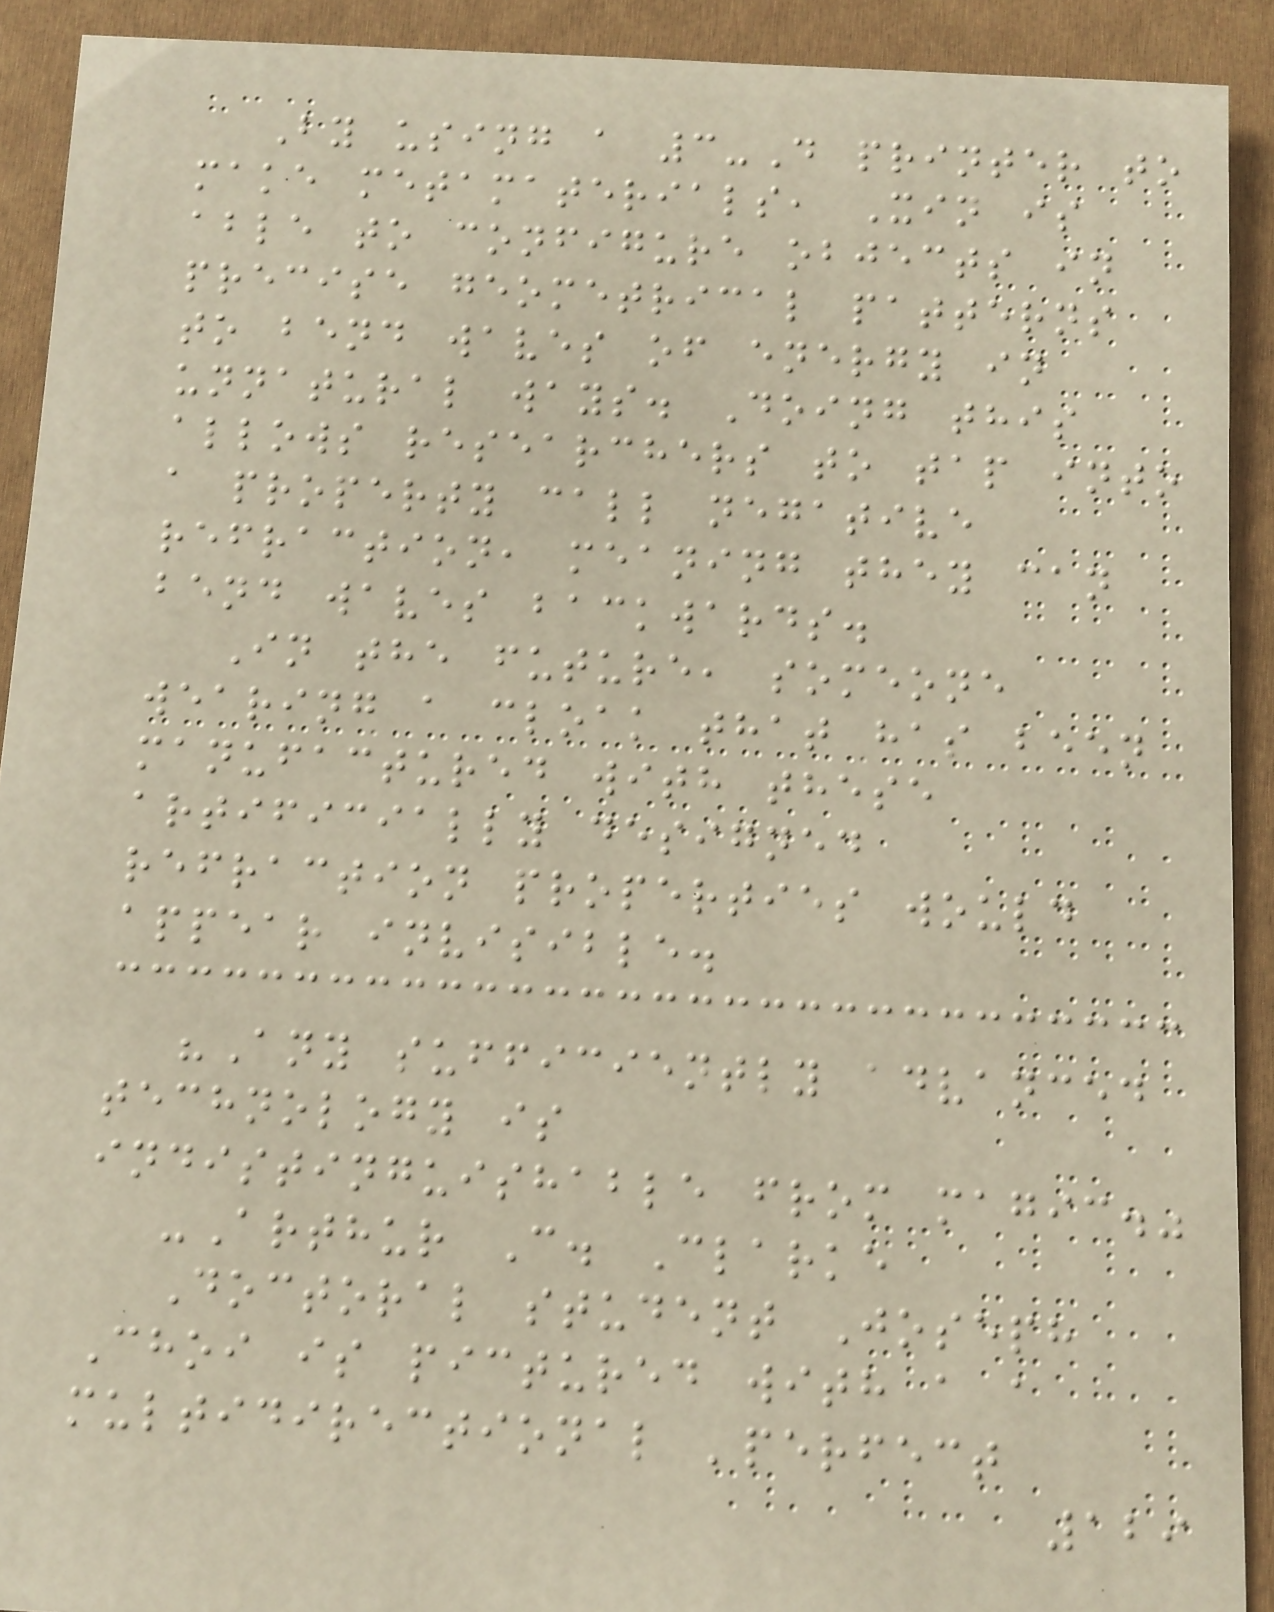By using a 3-D printer to
make metamaterials, Xin is
able to configure objects in
precise geometrical patterns
to bend waves of energy in
unnatural ways. Doing this
allows researchers to tap into
a property call negative
refraction, meaning they can
bend waves backwards.
In the future, someone
wearing a cloak that has been
manufactured with these
artificially designed
refraction properties would
appear invisible.
"Any sufficiently advanced
technology is
indistinguishable from magic."
-Arthur C. Clarke
Doctoral student Joseph
Choi is pictured with a a
multidirectional 'perfect
129
